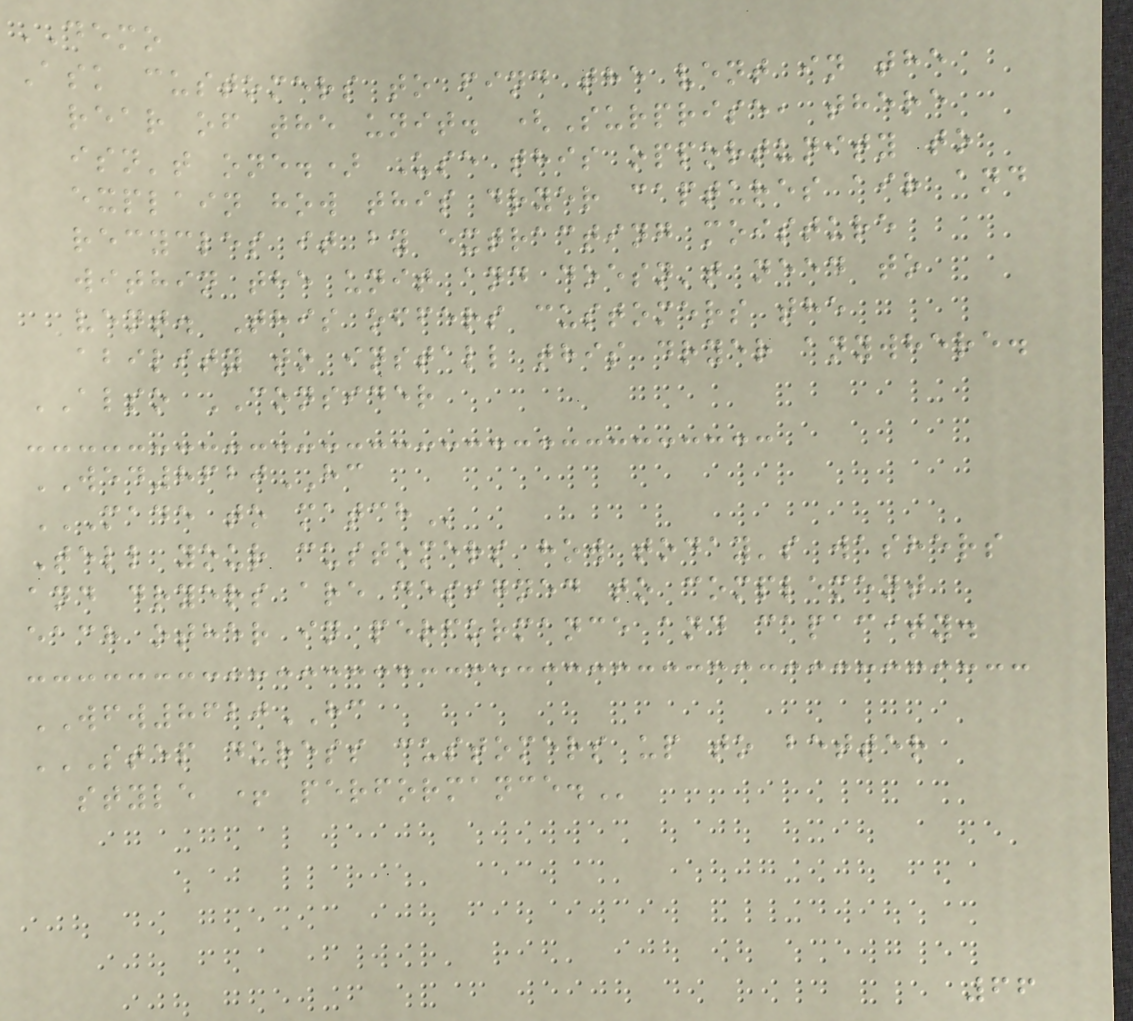DEMO
Ask customers to find the vent in the
rear of the unit. (Surprise, there
isn't one.) Use this opportunity to
explain how this dryer captures air and
recycles it by extracting moisture
within the unit and doesn't need to
vent. This offers customers the
ability to install this dryer anywhere.
ALSO CONSIDER
WED8620HC
MADE TO MATCH
Tell your customers how today's washers
and dryers are designed to complement
each other in performance and capacity.
WFW8620HC
STEP DURESS CUSTOMERS UP TO BETTER
STYLE + PERFORMANCE.
66
